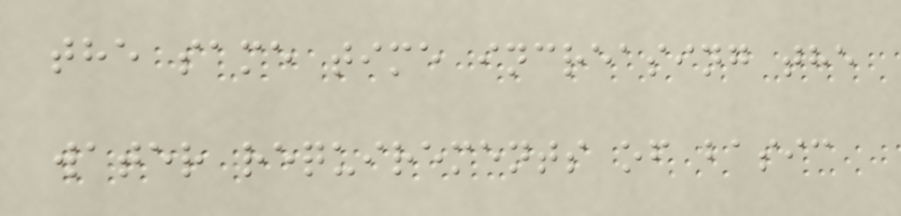the same time increasing the
water requirements of basic
